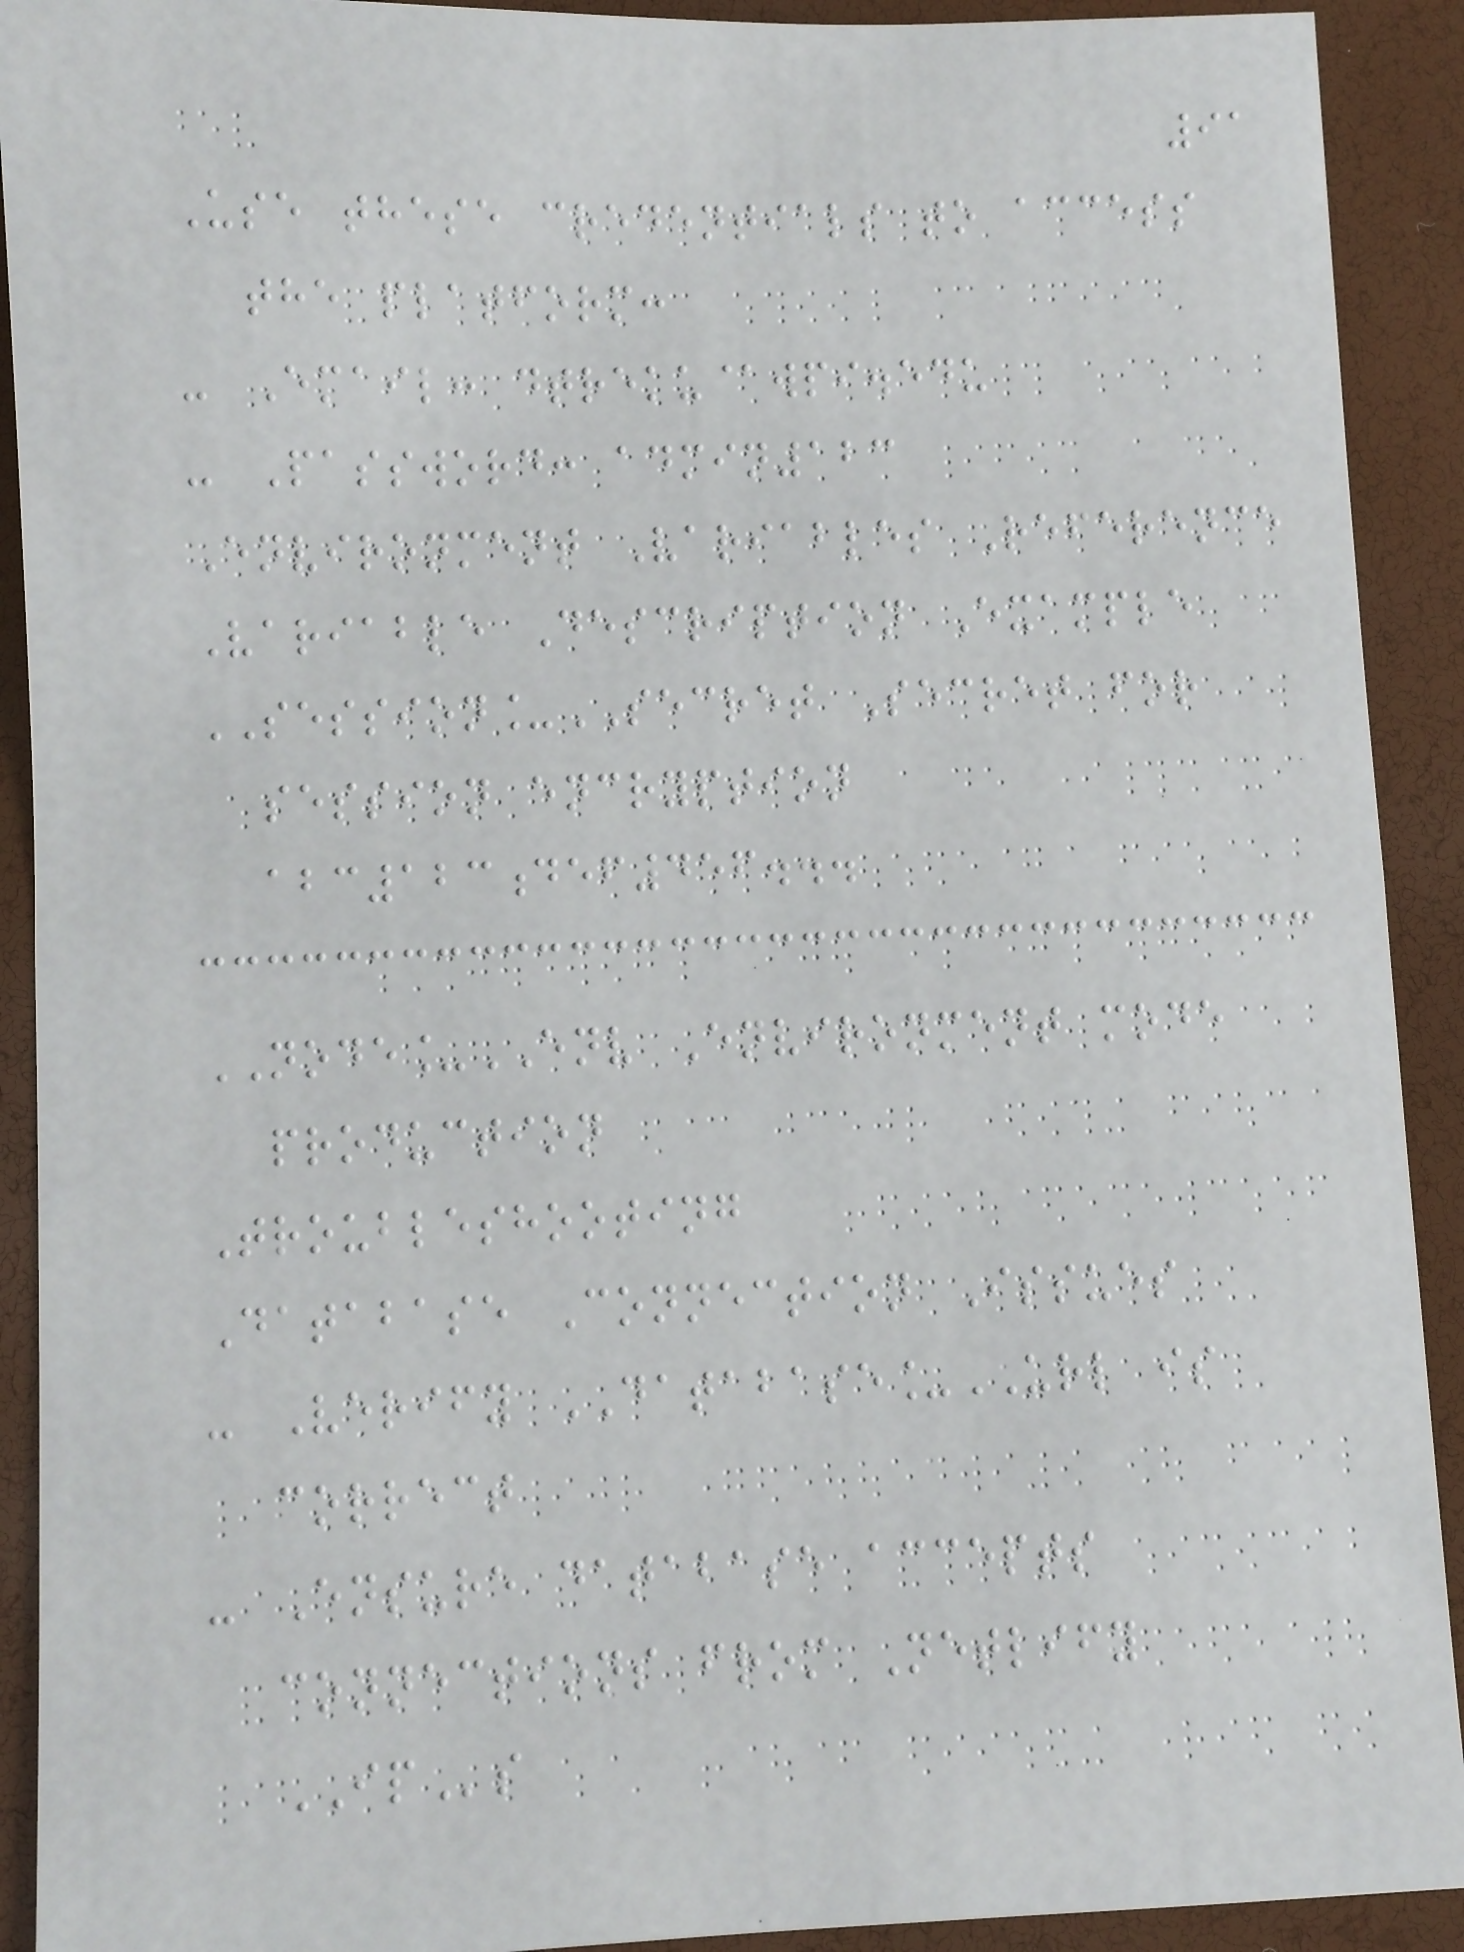91
Use these credentials to access
the platform:
- Email: dtreku@wpi.edu
- Password: admin123
Environment Variables Reference
Variable Description Example
SESSION_SECRET Secret for
session encryption
abc123def456...
NODE_ENV Environment mode
production
Troubleshooting
Database Connection Issues
- Verify DATABASE_URL is
correct
- Ensure database accepts
connections from Netlify
IPs
